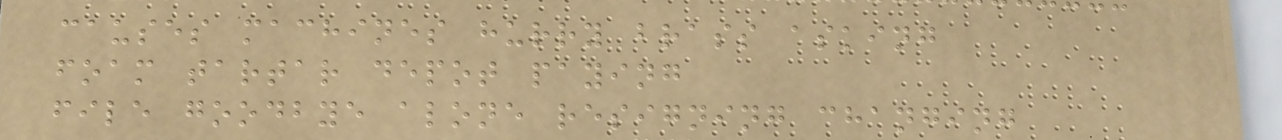causes machines hurry brass asking
foam tartar depot paying
file goodbye alone resigning changing
